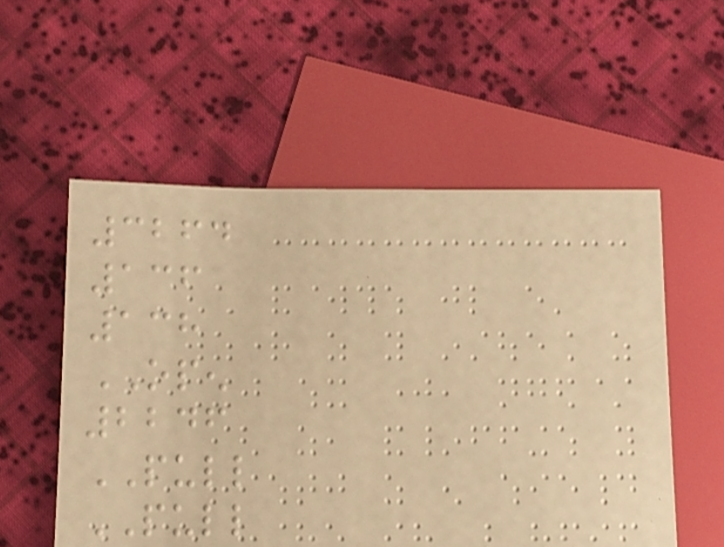3264
136
138
OPEN
2246
PULL
PULL
